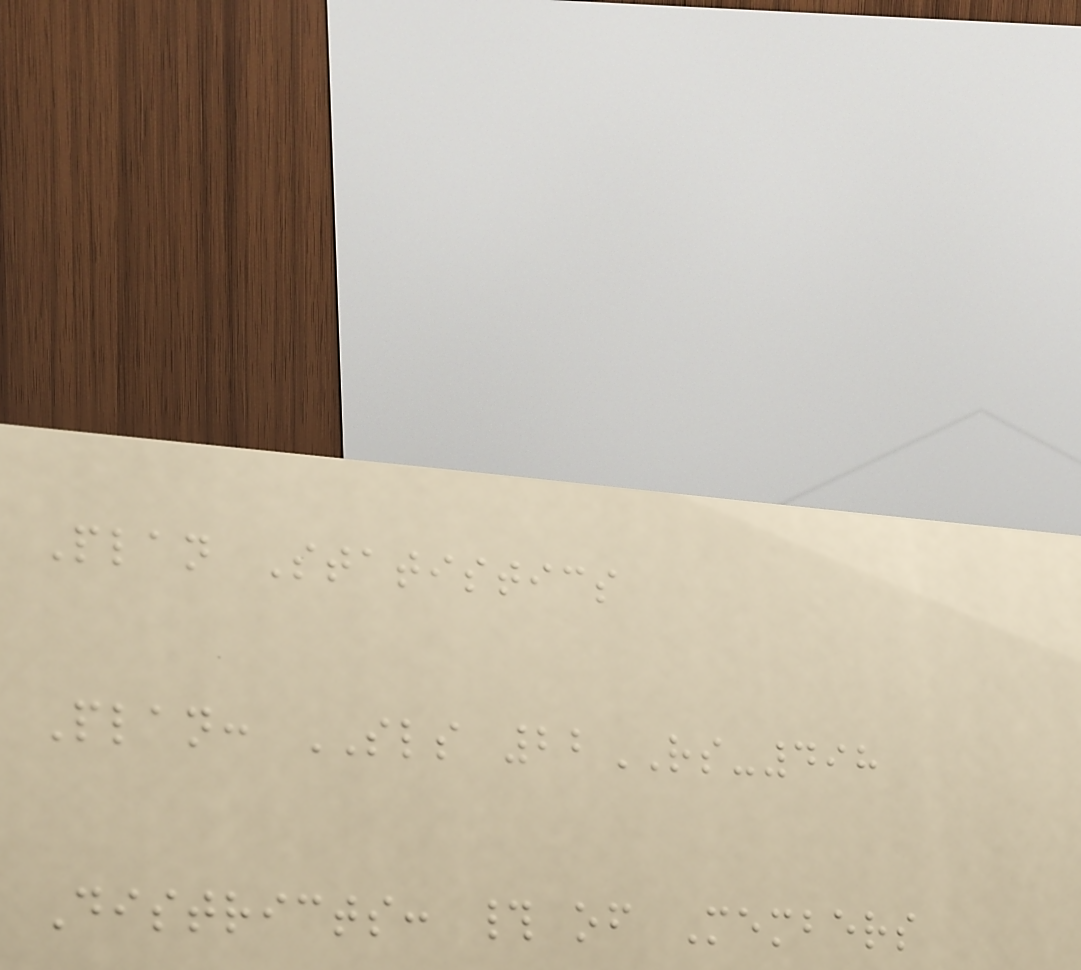Plan Statistics
Plan: SLS 22RS-498
Districts: # of Members
